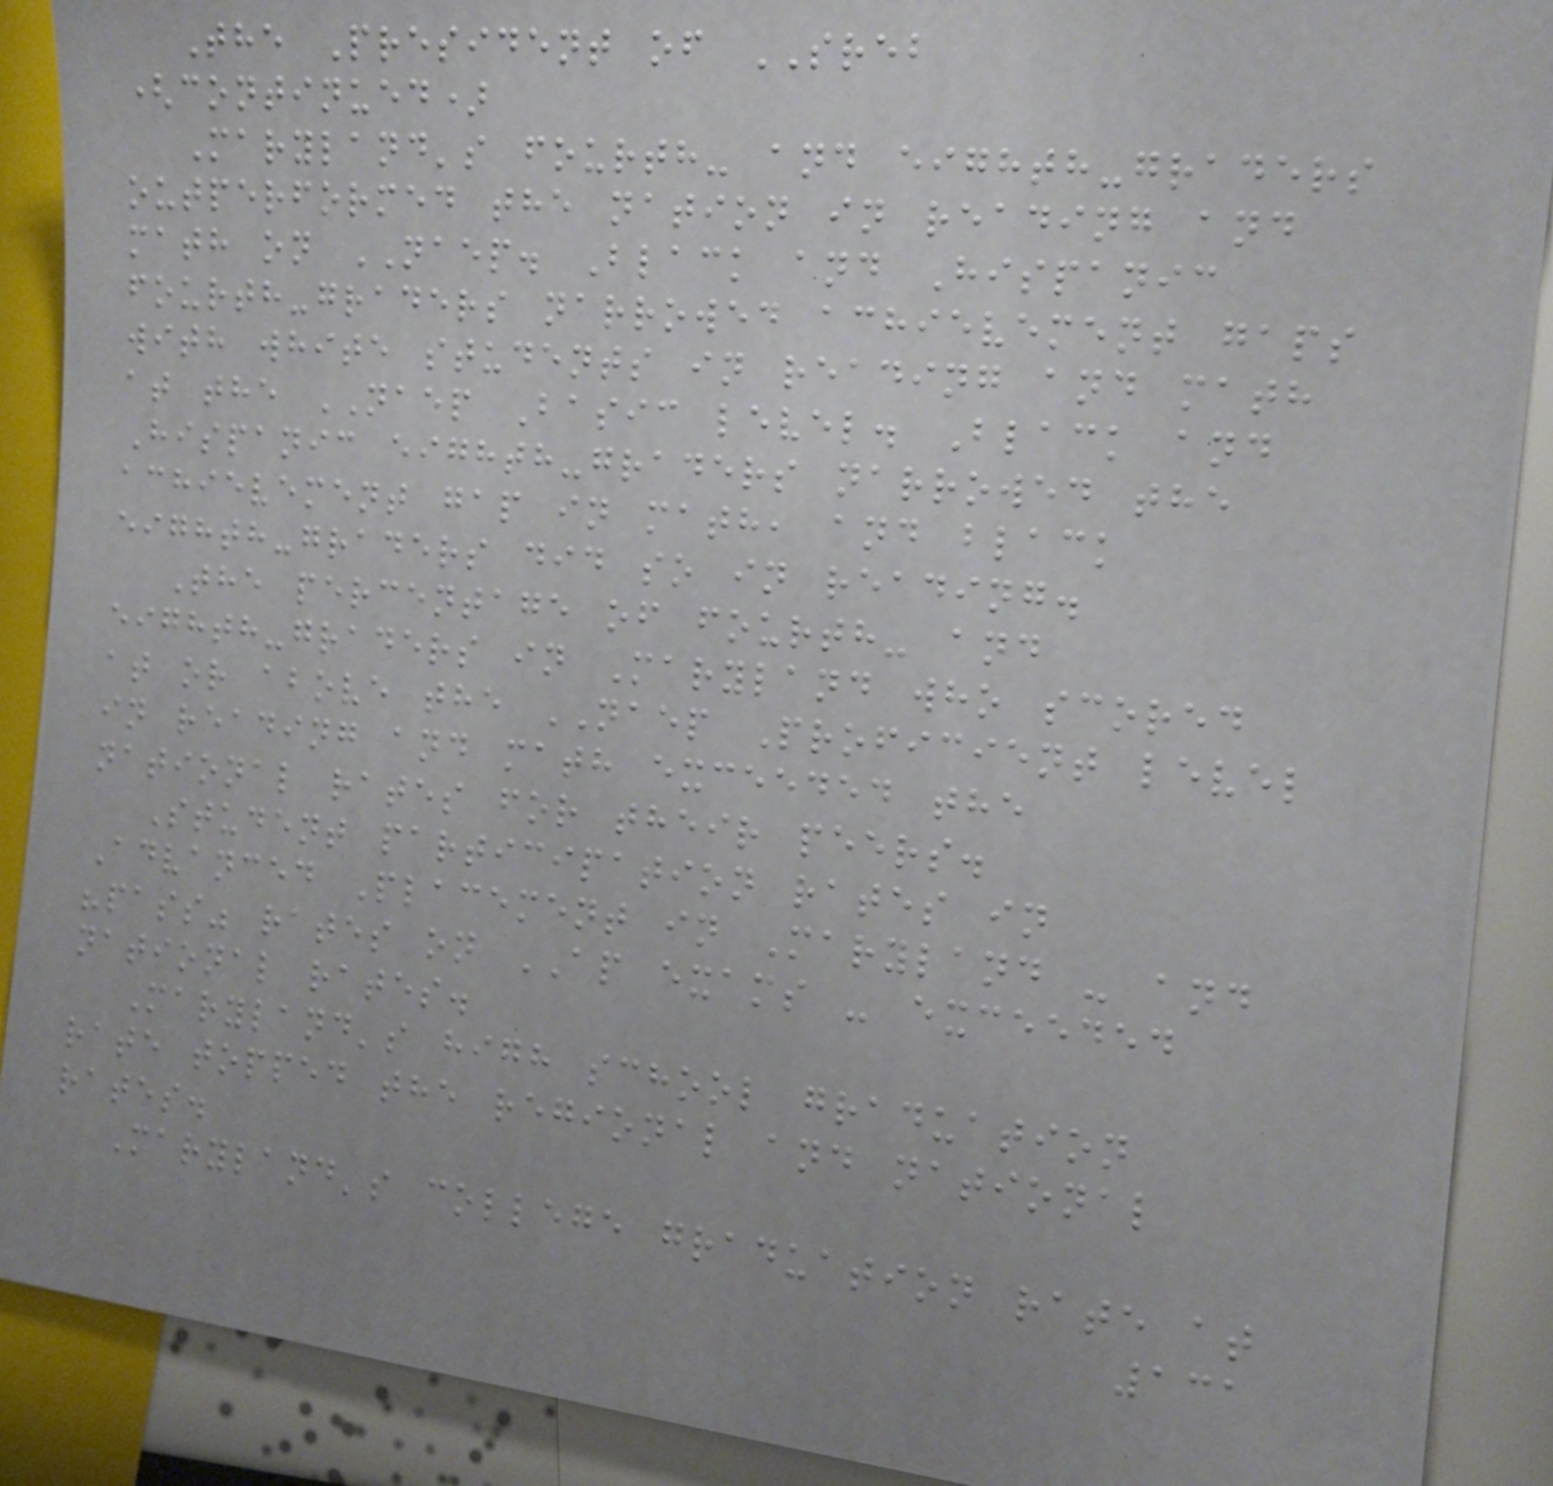The President of SREB
(continued)
Maryland's fourth- and eighth-graders
outperformed the nation in reading and
math on NAEP. Black and Hispanic
fourth-graders narrowed achievement gaps
with white students in reading and math
at the NAEP Basic level. Black and
Hispanic eighth-graders narrowed the
achievement gap in math, and black
eighth-graders did so in reading.
The percentage of fourth- and
eighth-graders in Maryland who scored
at or above the NAEP Proficient level
in reading and math exceeded the
national rates for their peers.
Student participation rates in
Advanced Placement in Maryland - and
"pass" rates on AP exams - exceeded
national rates.
Maryland's high school graduation
rate topped the regional and national
rates.
Maryland's college graduation rate at
131
